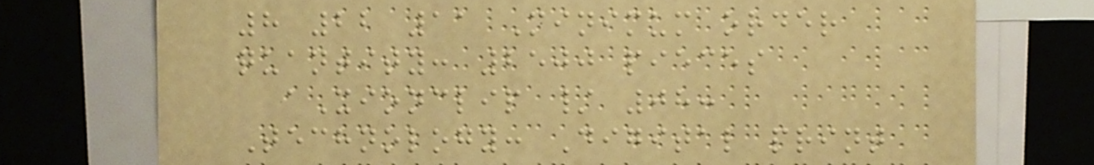8 22 11 Minimum order
quantity: 2500 pieces
aXionclip / 08:
Technology: Digital print
